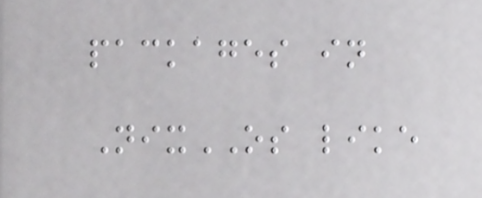packages in
NixOS like
